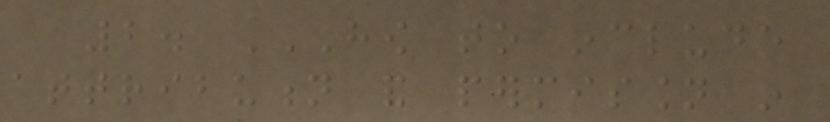2. HOW TO INCLUDE
ATTRIBUTION AND PERMISSION IN
